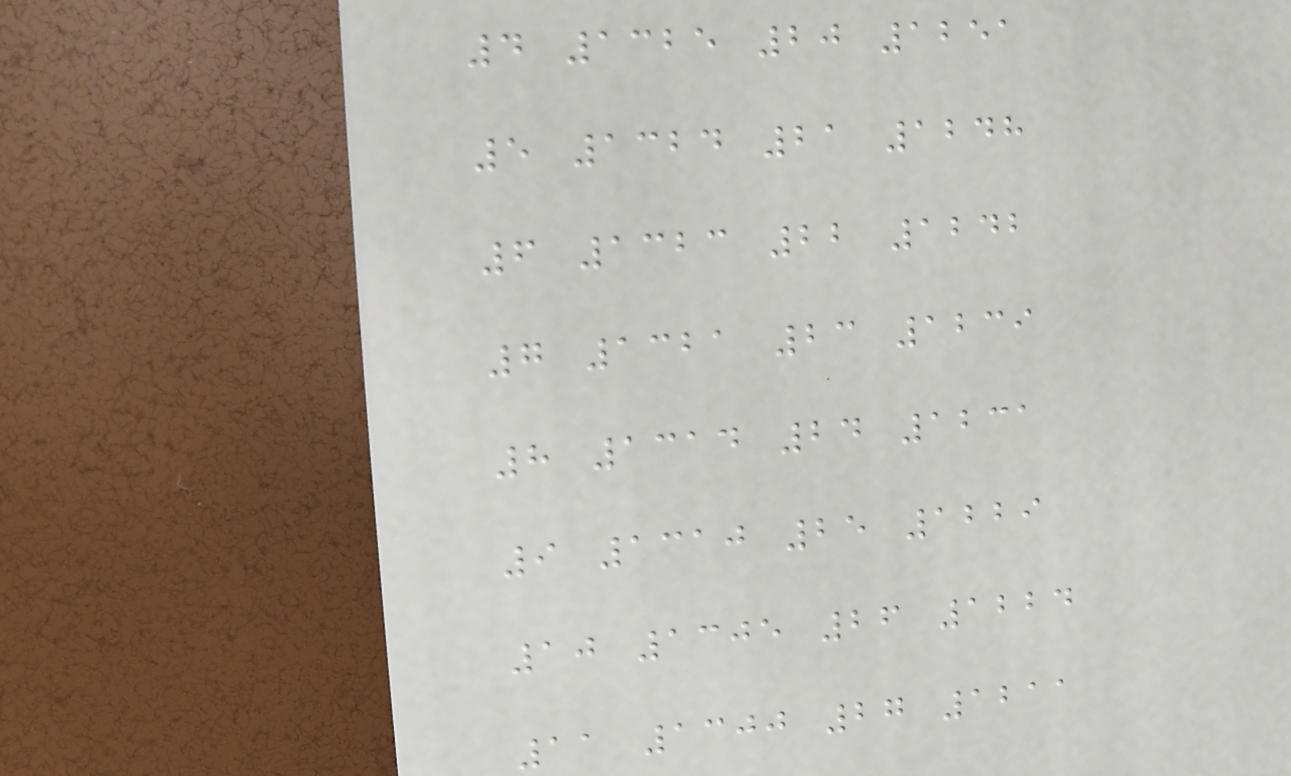4 1325 20 1251
5 1324 21 1248
6 1323 22 1242
7 1321 23 1239
8 1314 24 1231
9 1310 25 1229
10 1305 26 1224
11 1300 27 1211
